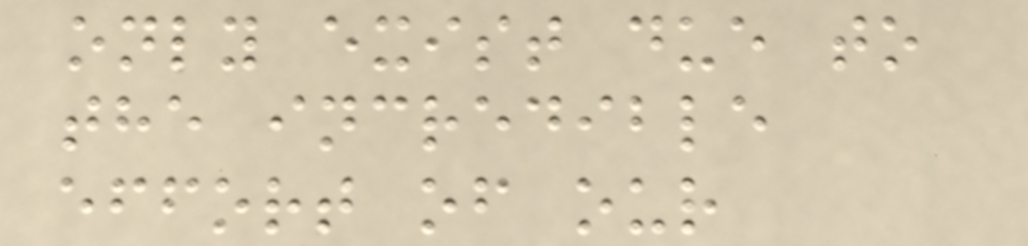only exist due to
the incredible
effort of our
